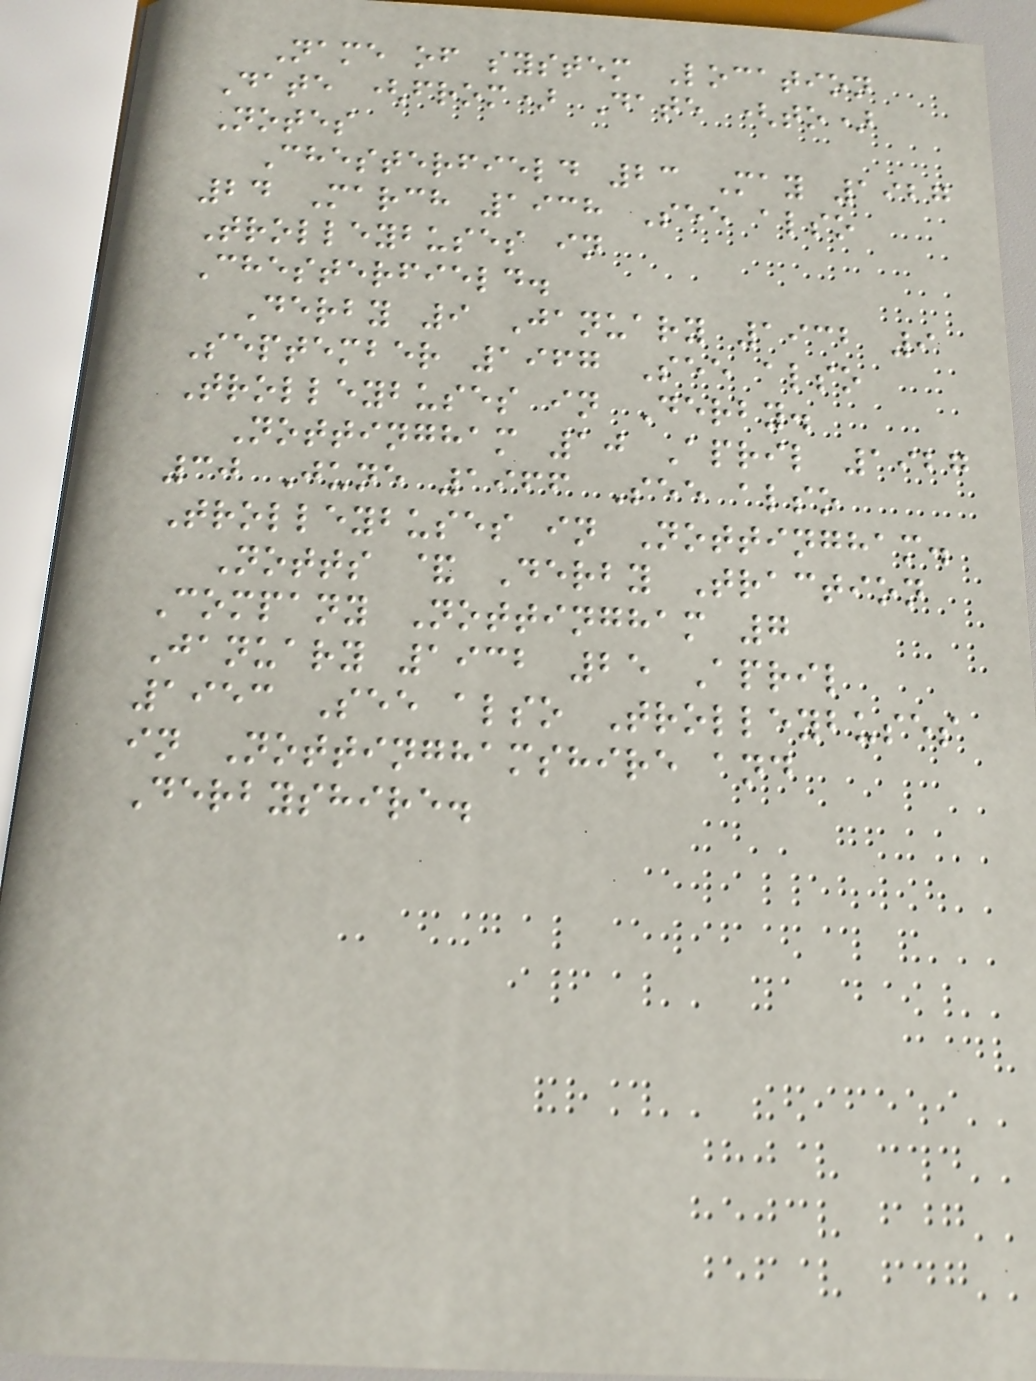Name of system Location
Date (from) Date (to)
Notes
Chesterfield 23 May 1927
24 March 1938 See also
Trolleybuses in
Chesterfield.
Derby 9 January 1932 9
September 1967 See also
Trolleybuses in Derby.
Nottingham 10 April 1927
30 June 1966 See also
Trolleybuses in Nottingham.
Notts & Derby Traction
Company Nottingham 7
January 1932 25 April
1953 See also Trolleybuses
in Nottinghamshire and
Derbyshire.
